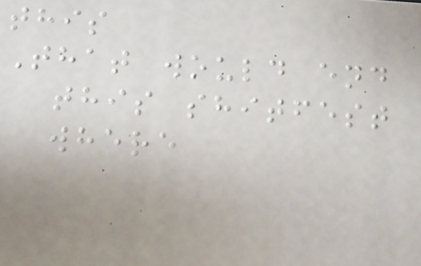this
That would end
this shitfest
where
